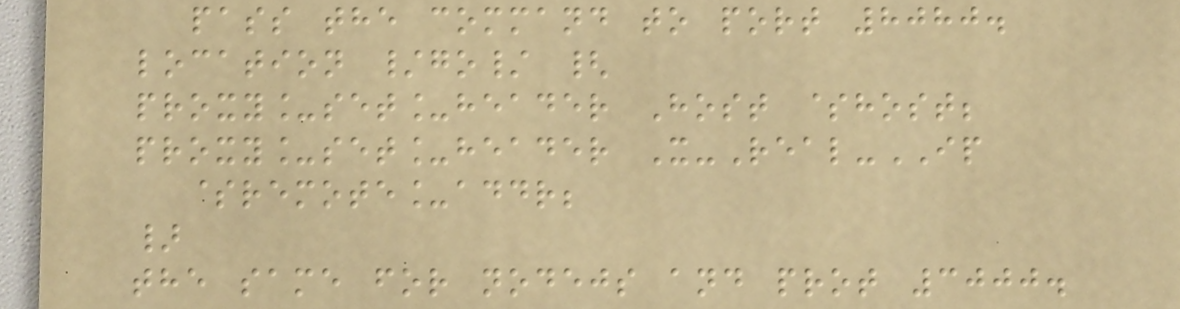pass the command to port 8080.
location /go/ {
proxy_set_header Host $host;
proxy_set_header X-Real-IP
$remote_addr;
}
the same for nodejs and prot 3000.
